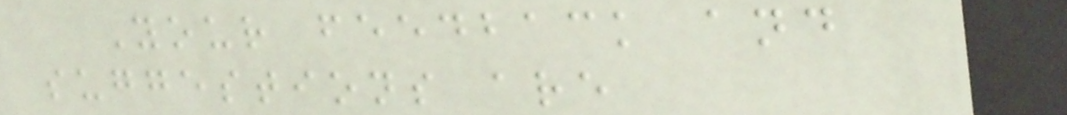Your feedback and
suggestions are
